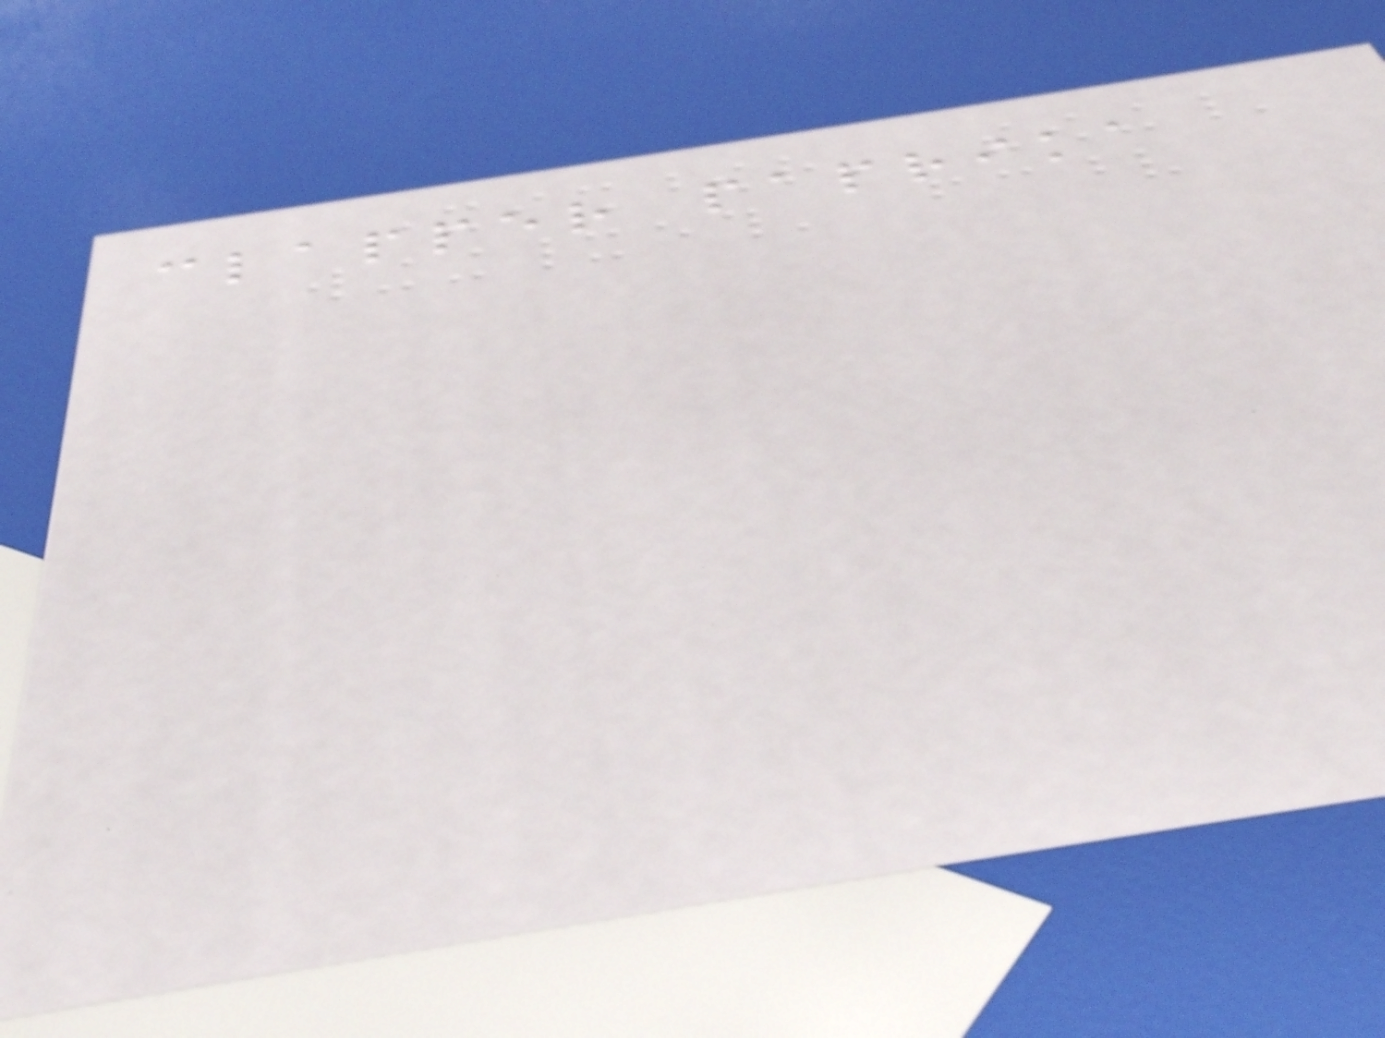clapper paprika
